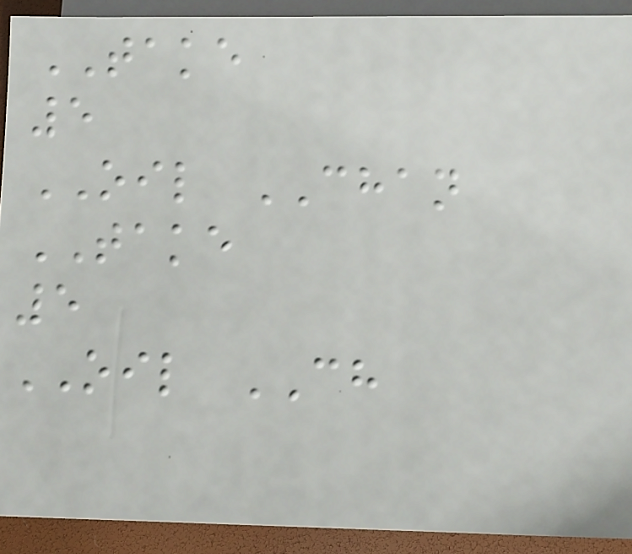TAKE
5
OIL CHAN
TAKE
5
OIL CH
